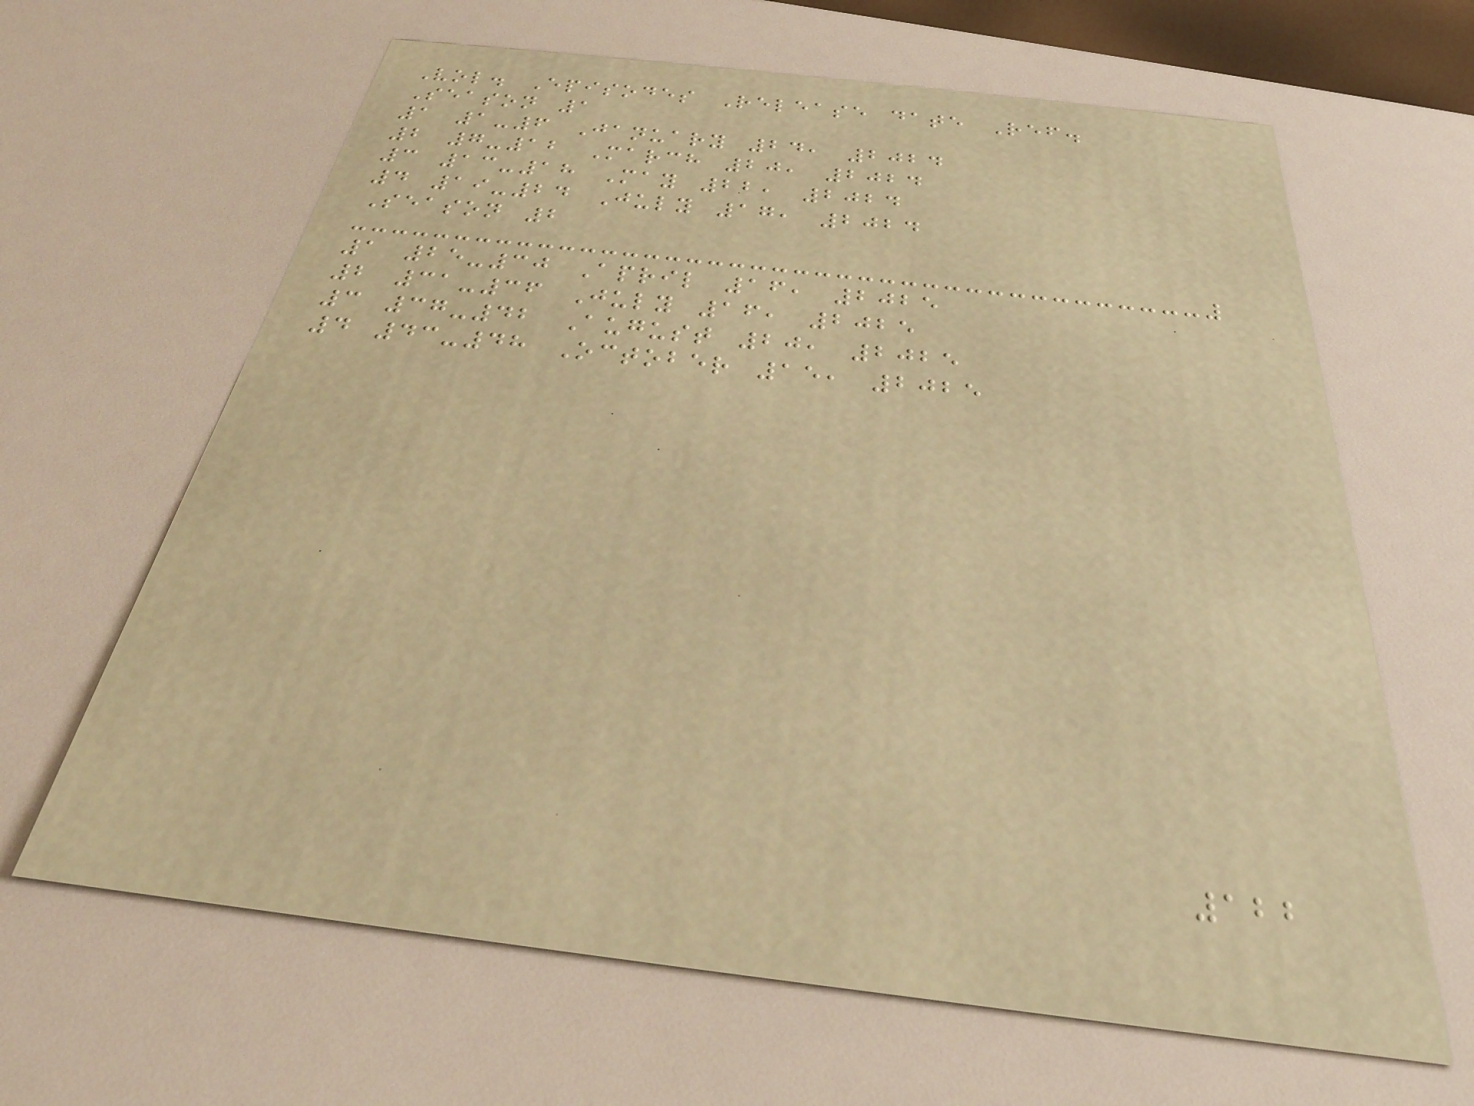Vol. Episodes Release date Ref.
Season 1
1 1-6 January 24, 2024
2 7-12 March 20, 2024
3 13-18 May 22, 2024
4 19-24 July 17, 2024
Season 2
1 25-30 April 16, 2025
2 31-36 July 16, 2025
3 37-42 August 20, 2025
4 43-48 October 15, 2025
122
